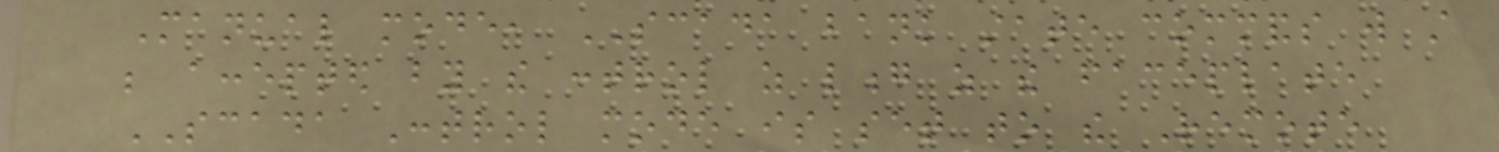Manual mode, SCADA bank state commands will still
be accepted by the control as long as the faceplate
SCADA Control mode is set to the Remote
